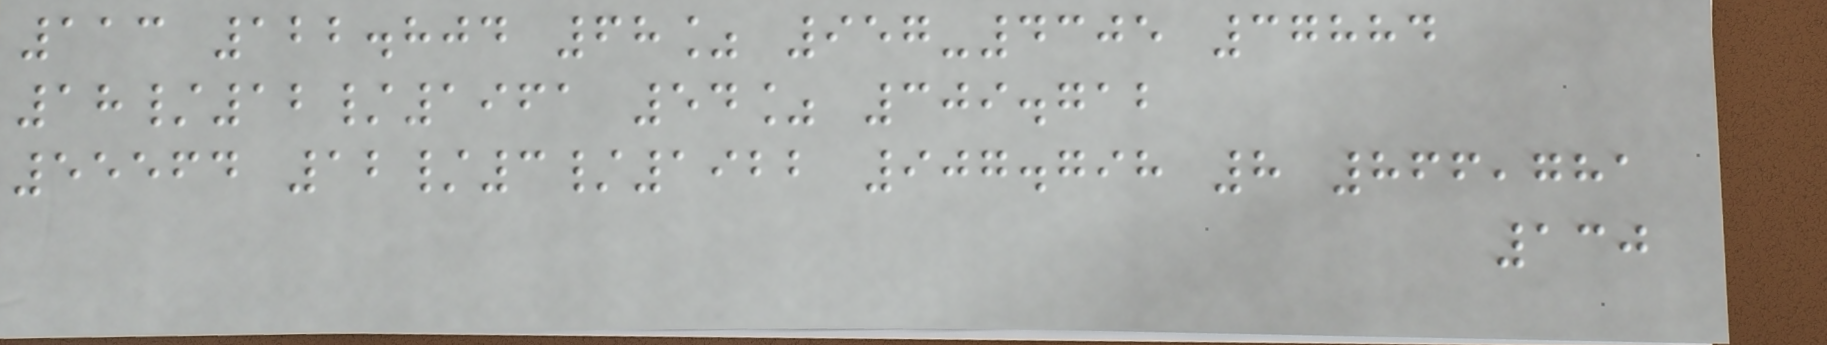113 122.804 68% 957-4305 37884
18/12/1961 54% 309.712
55564 12/3/1922 907.798 8 866,781
130
